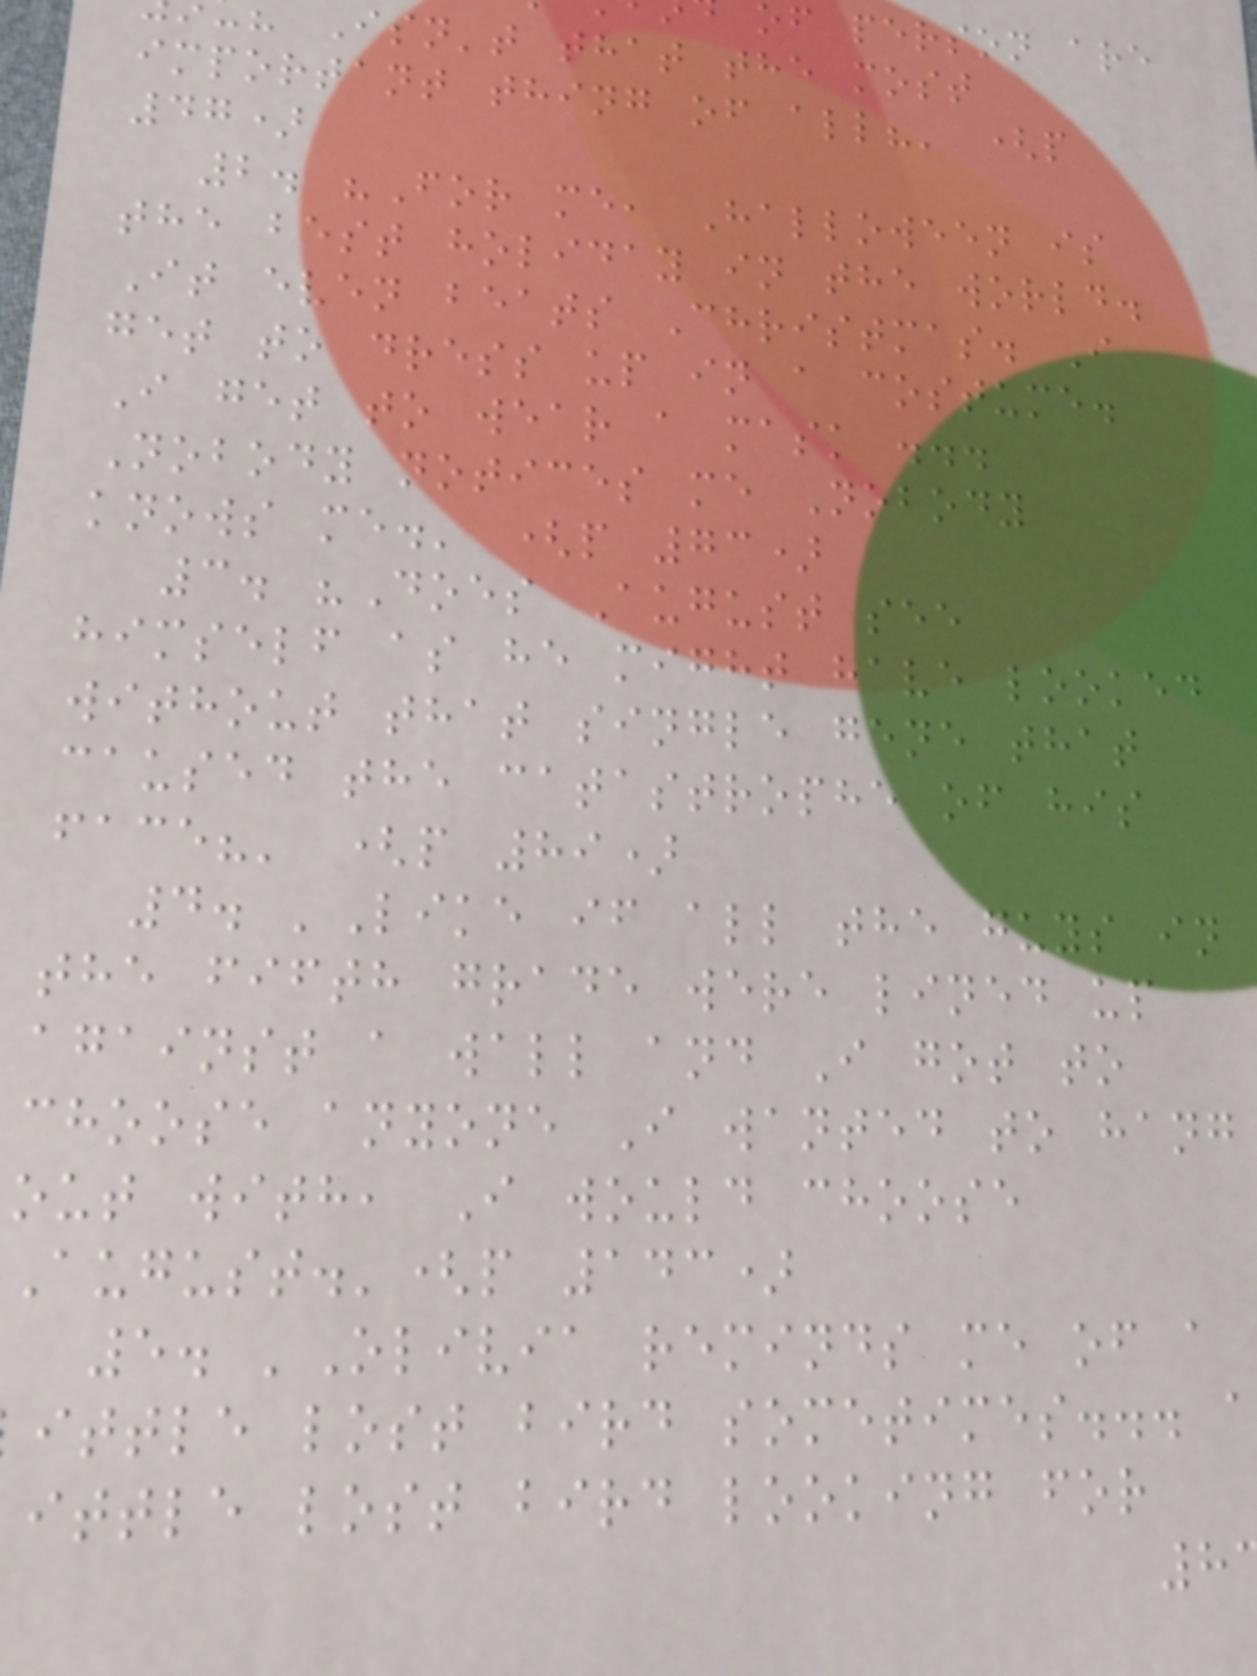of person are
Isn't that the most
important thing of all?' (p
47)
2. "For me, Halloween is
the best holiday in the world.
It even beats Christmas. I
get to dress up in a costume.
I get to wear a mask ...
Nobody notices me Nobody
knows me.' (p 73)
3. "Does August see
himself as he might have looked
without that single gene that
caused the catastrophe of his
face?' (p 89)
4. 'Like if all the guys in
the fifth grade were lined up
against a wall and I got to
choose anyone I wanted to hang
out with, I would choose
August.'(p 143)
5. 'Olivia reminds me of a
ittle lost bird sometimes... a
ittle lost bird looking for
